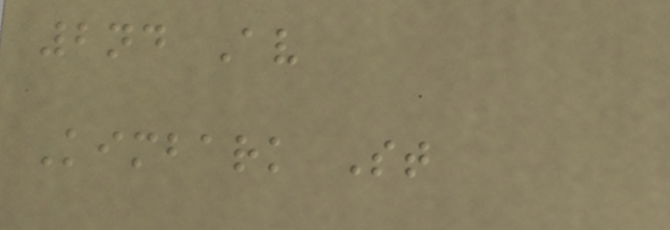2nd Av
Kimbark St
